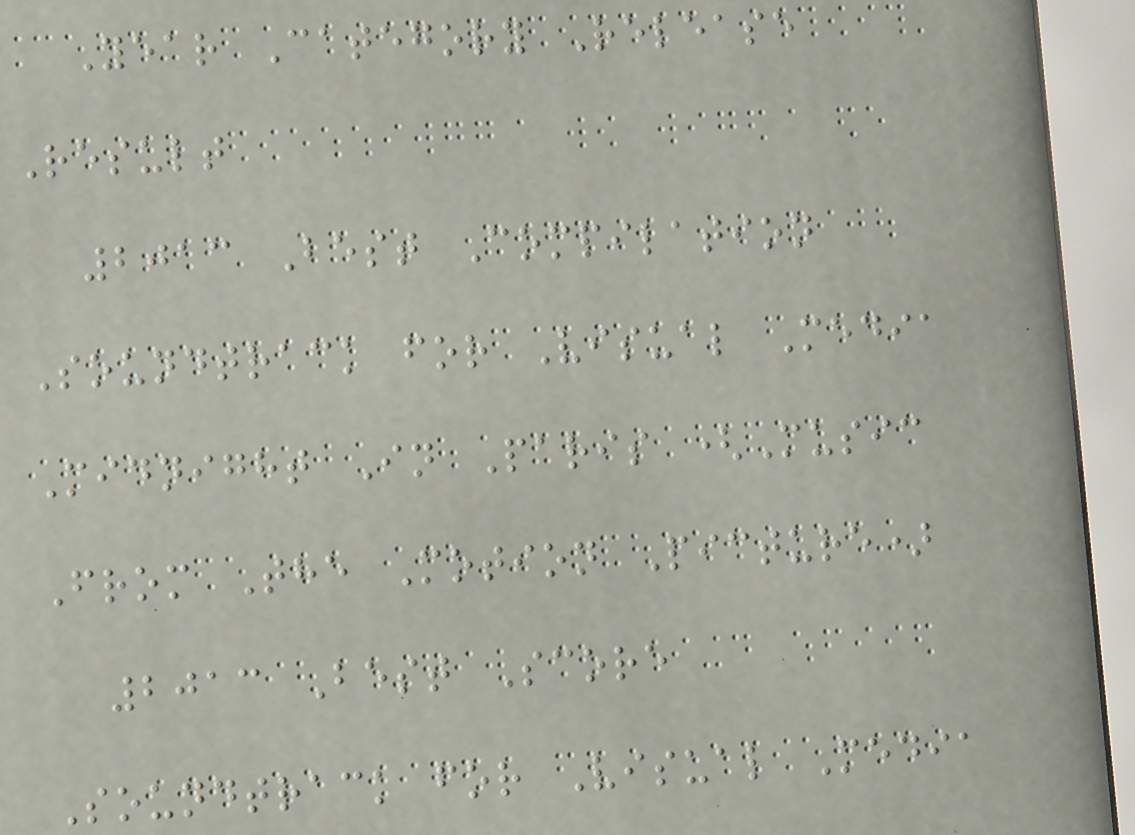Year Category Release
Result
2013 Best Compilation
Soundtrack for Visual Media
Midnight In Paris (Music
From The Motion Picture)
2013 Best Score
Soundtrack for Visual Media
